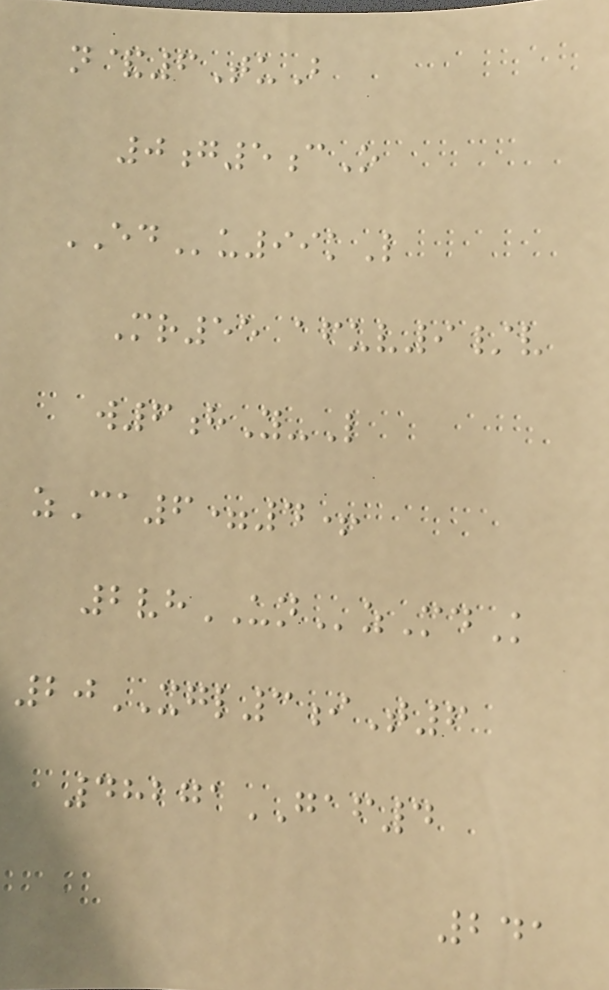n&6TuB
0g5cO
EDu99kL
Mr55 afuv9/v
w6hY-L
zCa6=4+
2vhUNzMdK
20XGL3iT6
48271GAF4
241
